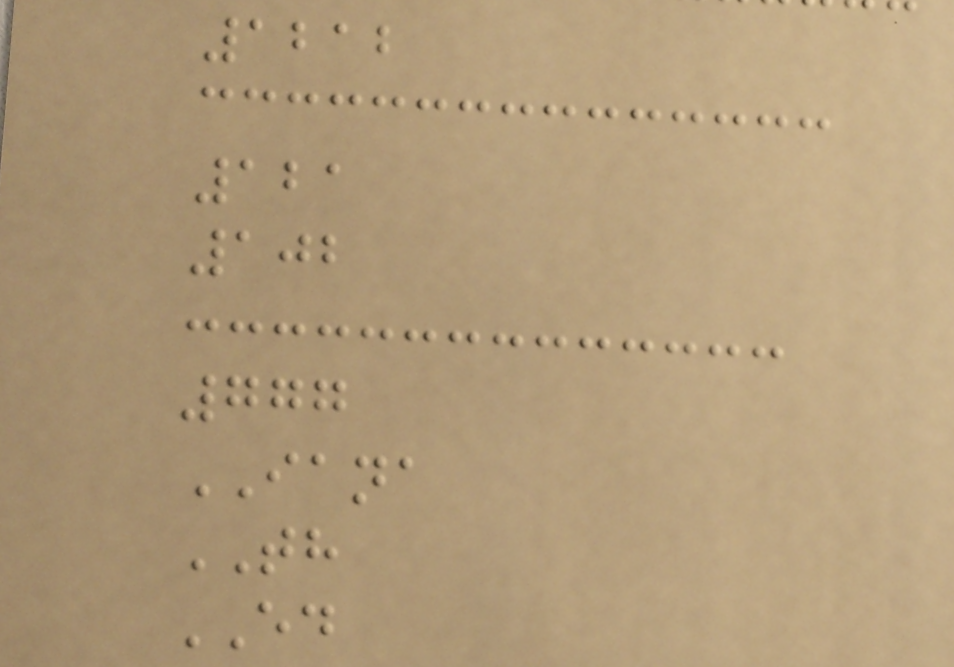1212
121
102
777
IANA
TH
ED
